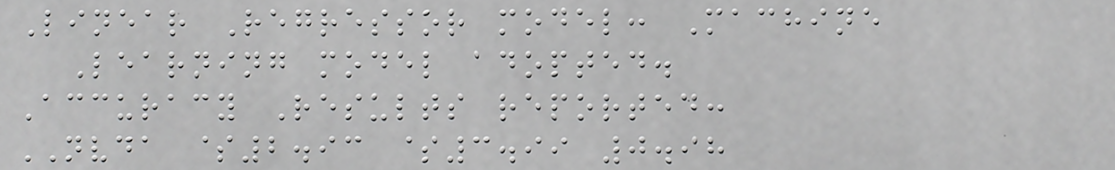Linear Regressor model: Machine
Learning model adopted.
Accuracy Results reported:
NVDA $2.93 $3.99 0.98
